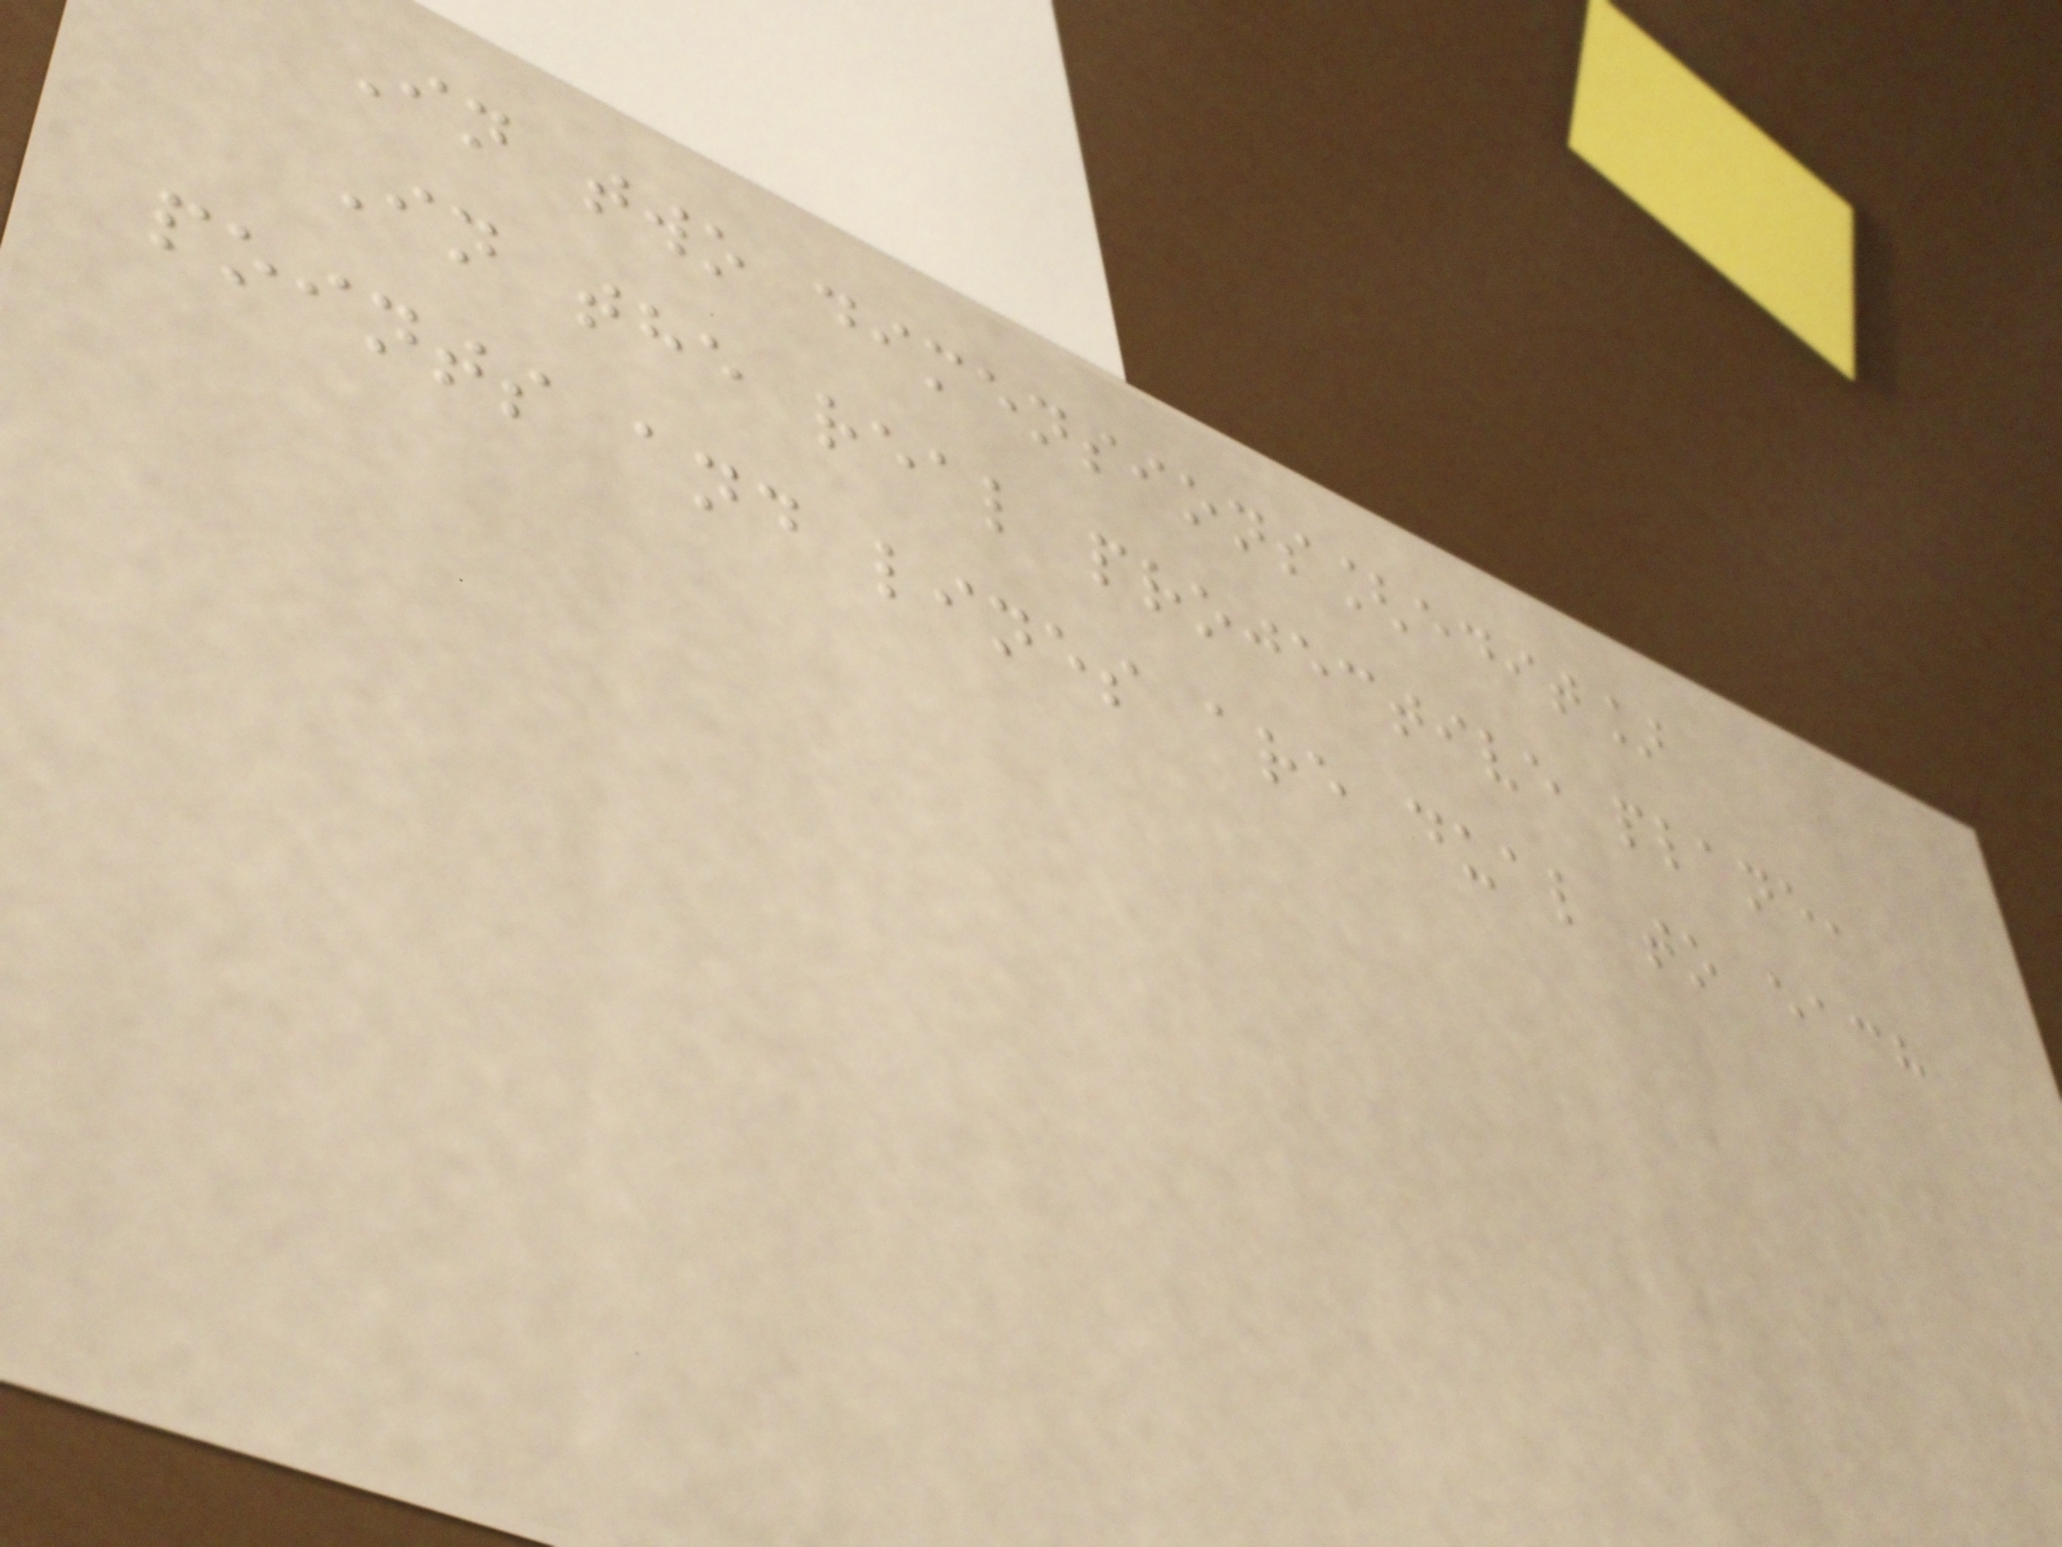In two dimensions[edit]
In the real projective plane,
points and lines are dual to each
